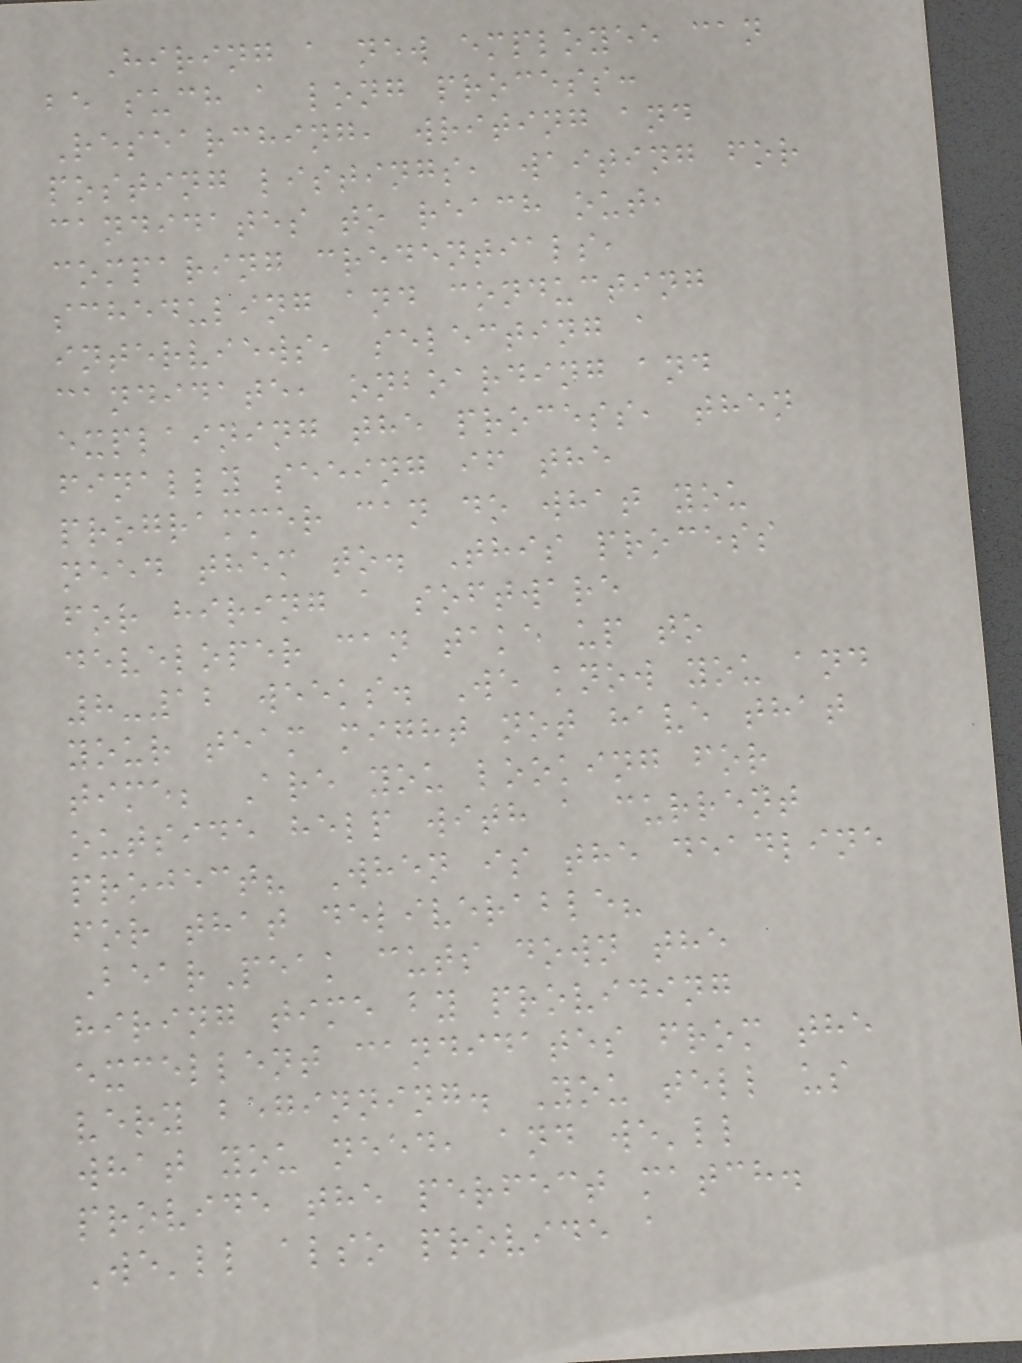Hiring a new employee can
be such a long process:
Researching, writing and
posting listings, waiting for
candidates to reach out,
comparing credentials,
scheduling and conducting
interviews, selecting a
candidate, onboarding and
explaining the process, then
finally seeing if the
programmer can do what you
need them to. This process
for hiring a software
developer can take up to
8-12 weeks. We know you and
your team might not have that
time; Are you looking for
outside help with a current
project? When is the deadline
for that deliverable?
BearPeak cuts down the
hiring time by providing
excellent candidates from the
very beginning. You tell us
what you need, and we'll
provide the perfect match.
We'll also provide a
